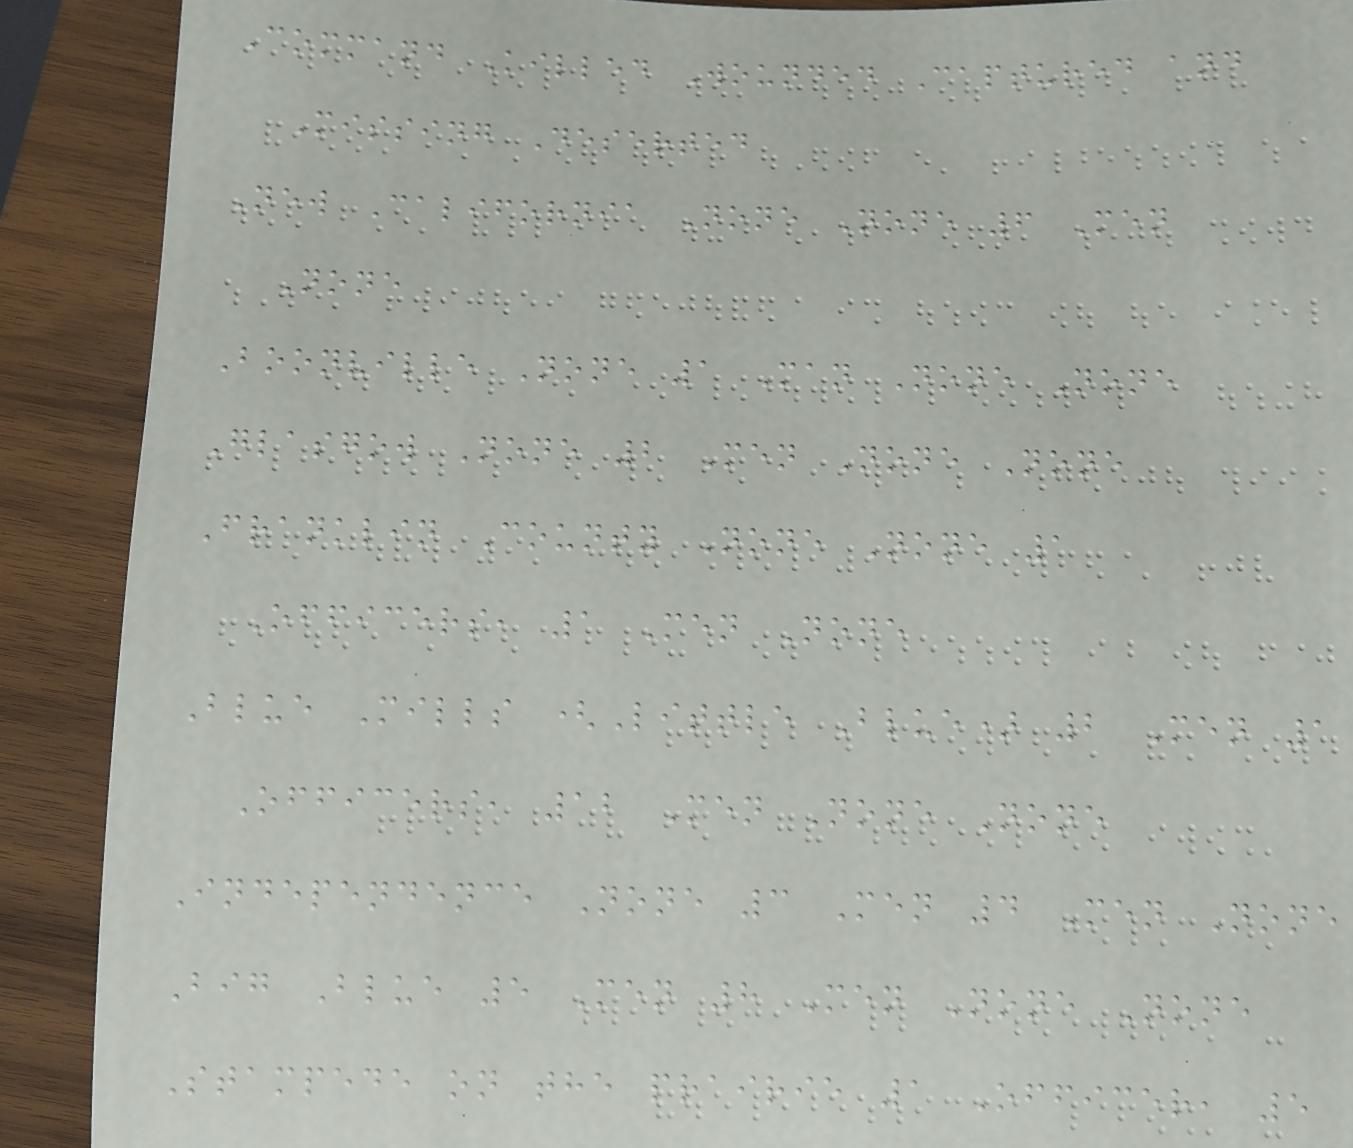Command Killed Wounded Captured and
Missing Deserted
New California None None 6 Men
None
Boonville None 1 Man None None
Glasgow None 2 Men None None
Franklin County None None 1
Officers, 1 Men None
Blue Mills (Little Blue) 2 Men 1
Officers, 12 Men None None
Independence None 3 Men 4 Men None
Big Blue 5 Men 8 Men None None
Stampede on the prairie 1 Officer, 5
